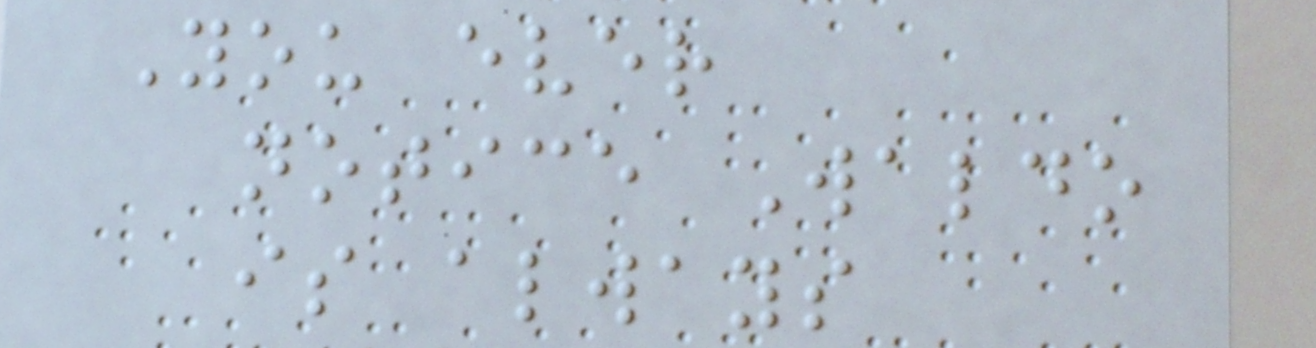You ever
notice Waldo
is always
